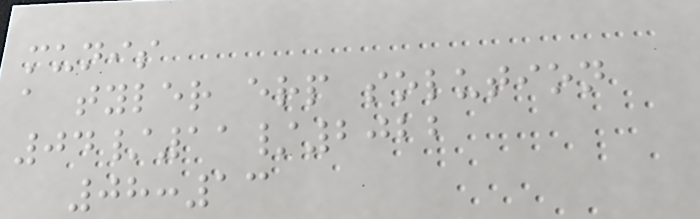munis
a tyler erp solution
04/11/2022
08:13
